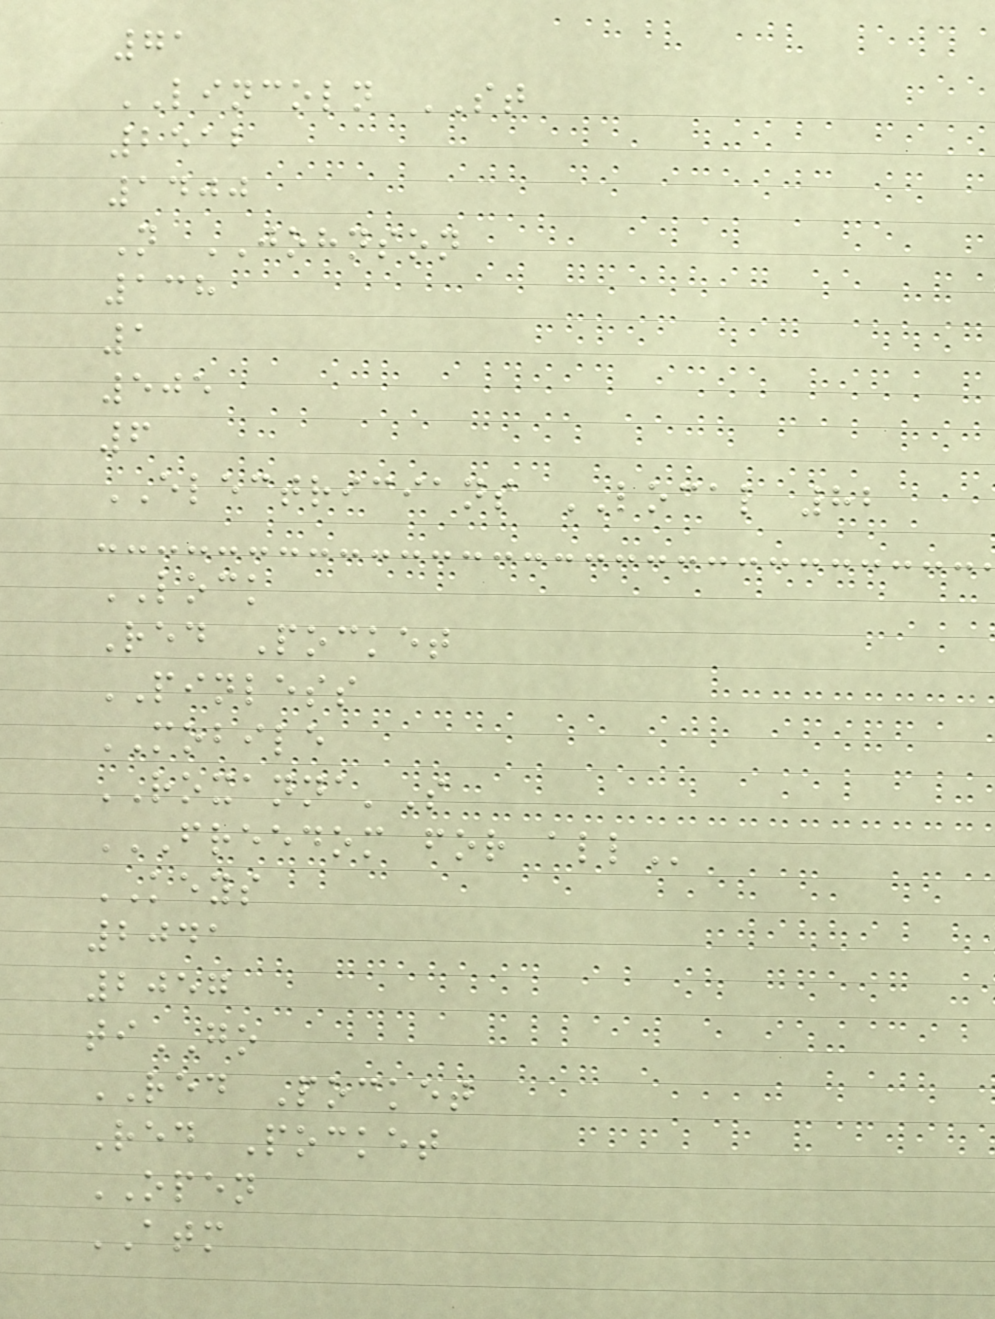71
LINCOLN ST
2512
1400
N JOHNSON
138
1
505
6
ELECTRICIANS LOCAL 82
LOCK
Red Pocket
PINLESS
MOBILE
ROXANNA'S
FREEDOM FOR ALL
KEYS
2041
2057
tiGO
RED Pocket
Red Pocket
OPEN
ATM
